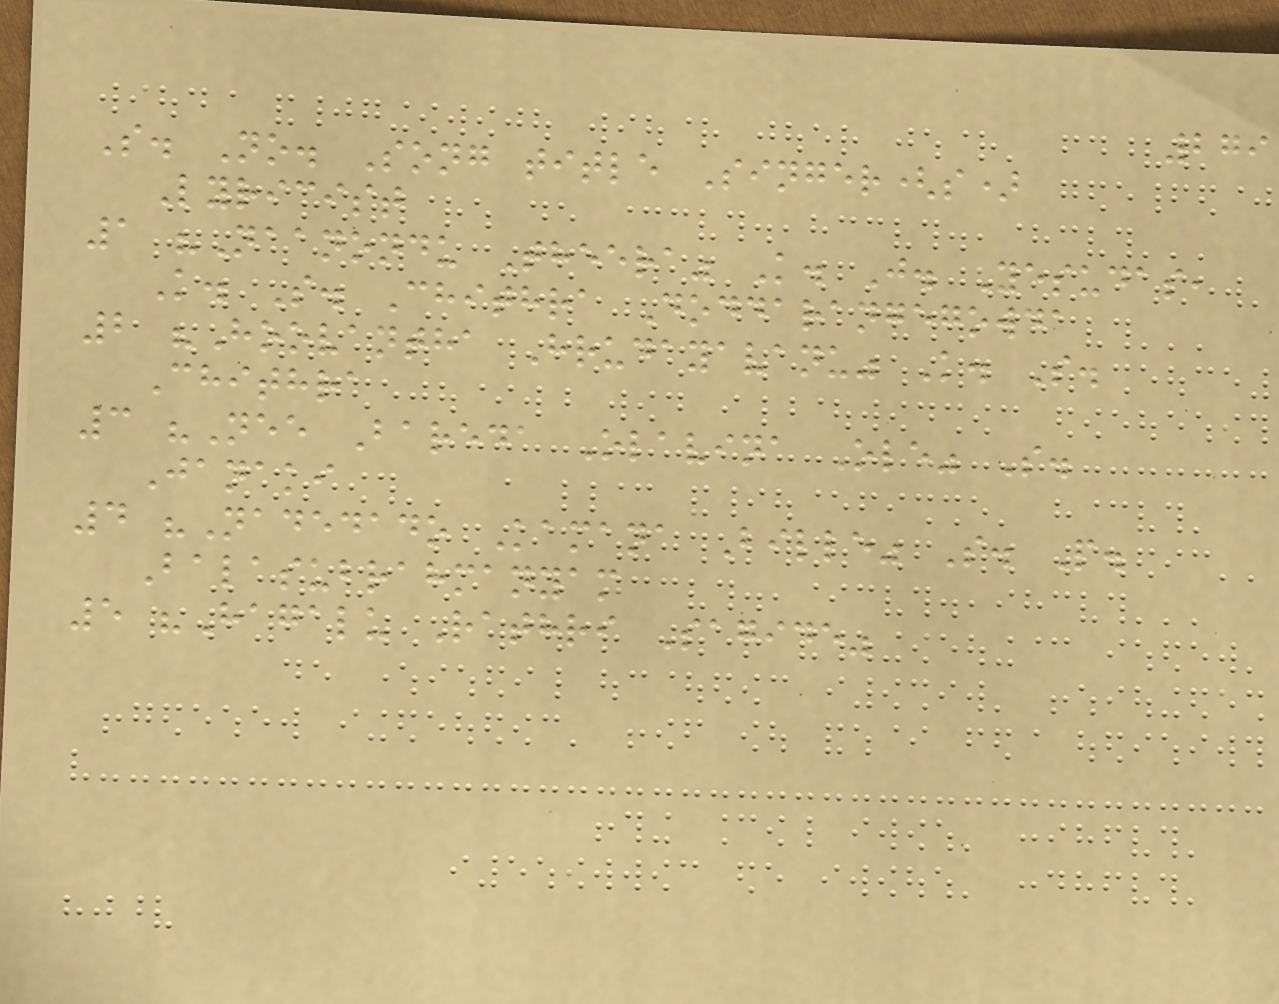279
S. No. Song title Singer(s)
Lyricist
1 "Naanondu Theera" K. J. Yesudas,
K. S. Chithra Doddarangegowda
2 "Hoovantha Hrudayavanu" K. S.
Chithra
3 "Nee Bareda Olavina Ole" S.
Janaki
4 "Nadedado Kamana Bille" S. P.
Balasubrahmanyam
5 "Hagalu Rathri Sagide"
